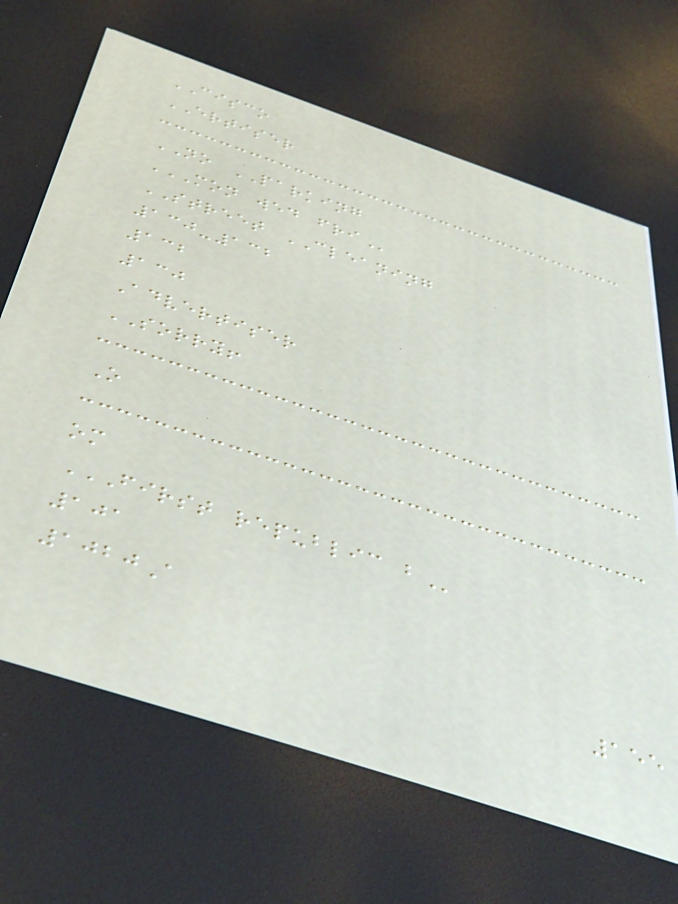CISCO
ERTISER
NO PARKING
MON WED FRI
STREET CLEANING
130-132
132
130
Advertiser
SORRY!
O
om
FIRST REPUBLIC B
101
1020A
155
